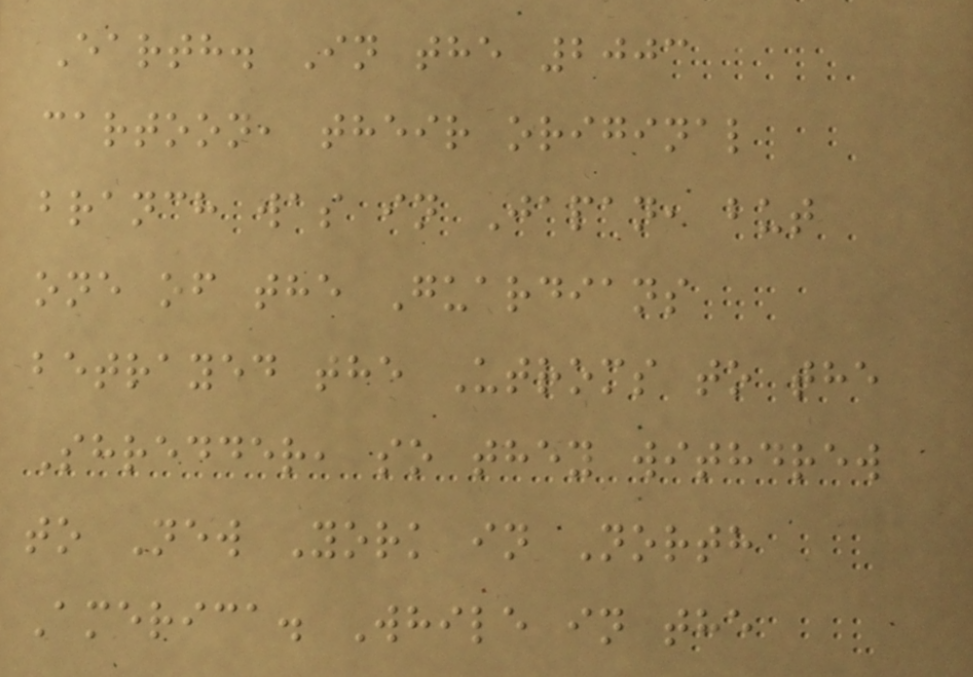Earth. In the 2003
cartoon, their original
branch was in Japan, but
one of the Guardians
betrayed the Utroms to the
Shredder, so they withdrew
to New York in North
America. While in the
